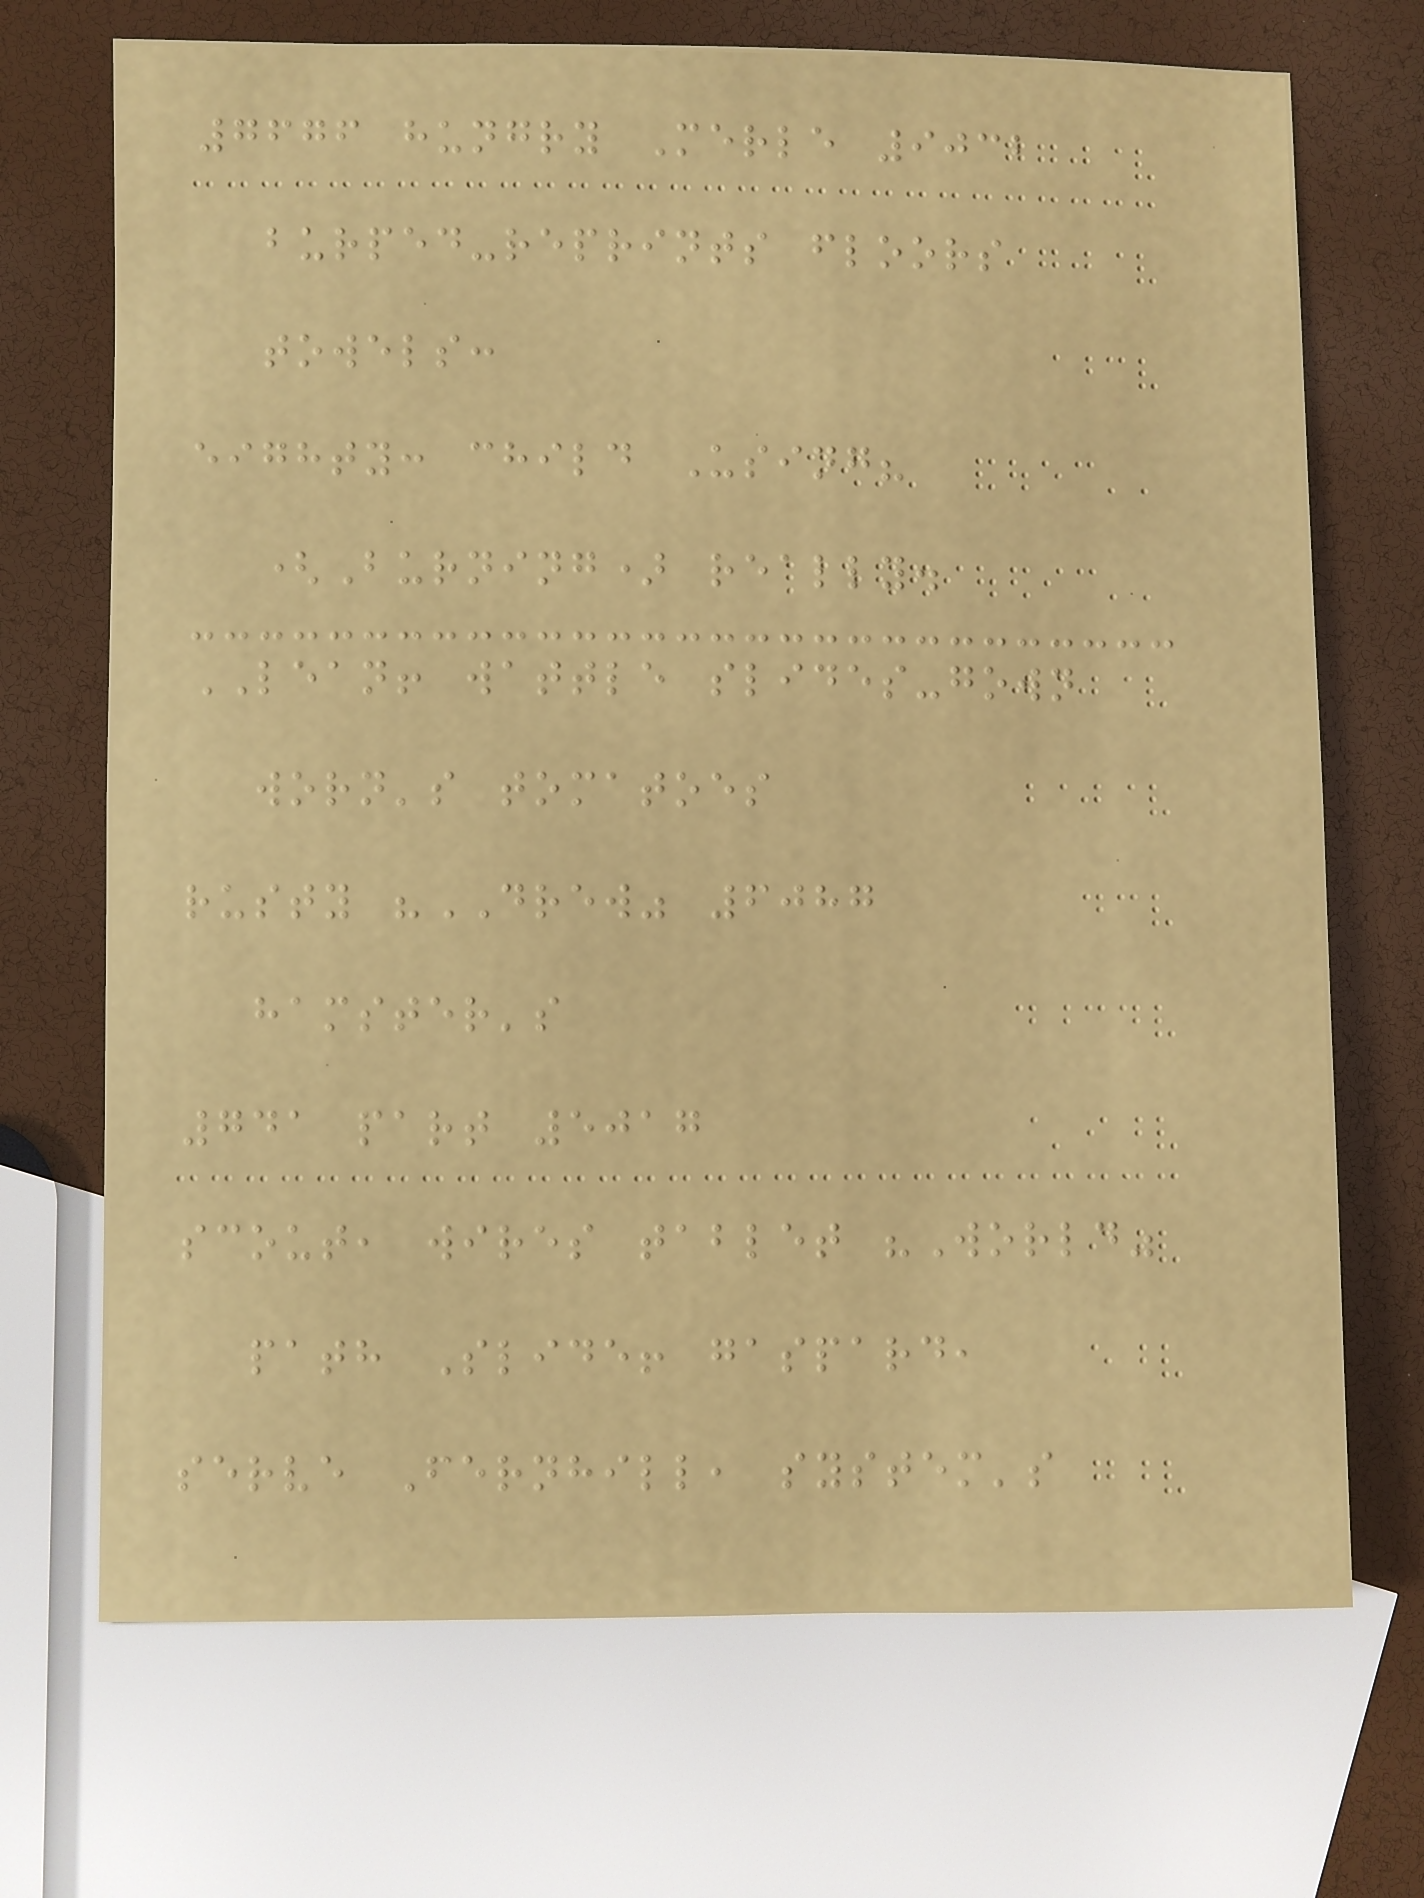7676 hungry Merle 9032
burped-reprints floors
towels:
eighty: child Using?
(Burning) really.
LEAN! wattle slides-gown
worn's tomatoes
rusty "DREW" 6087
hamster's
741 part 5017
scout, wires tablet "World"
path Slide! gaspard,
serve Fernhill, system's
